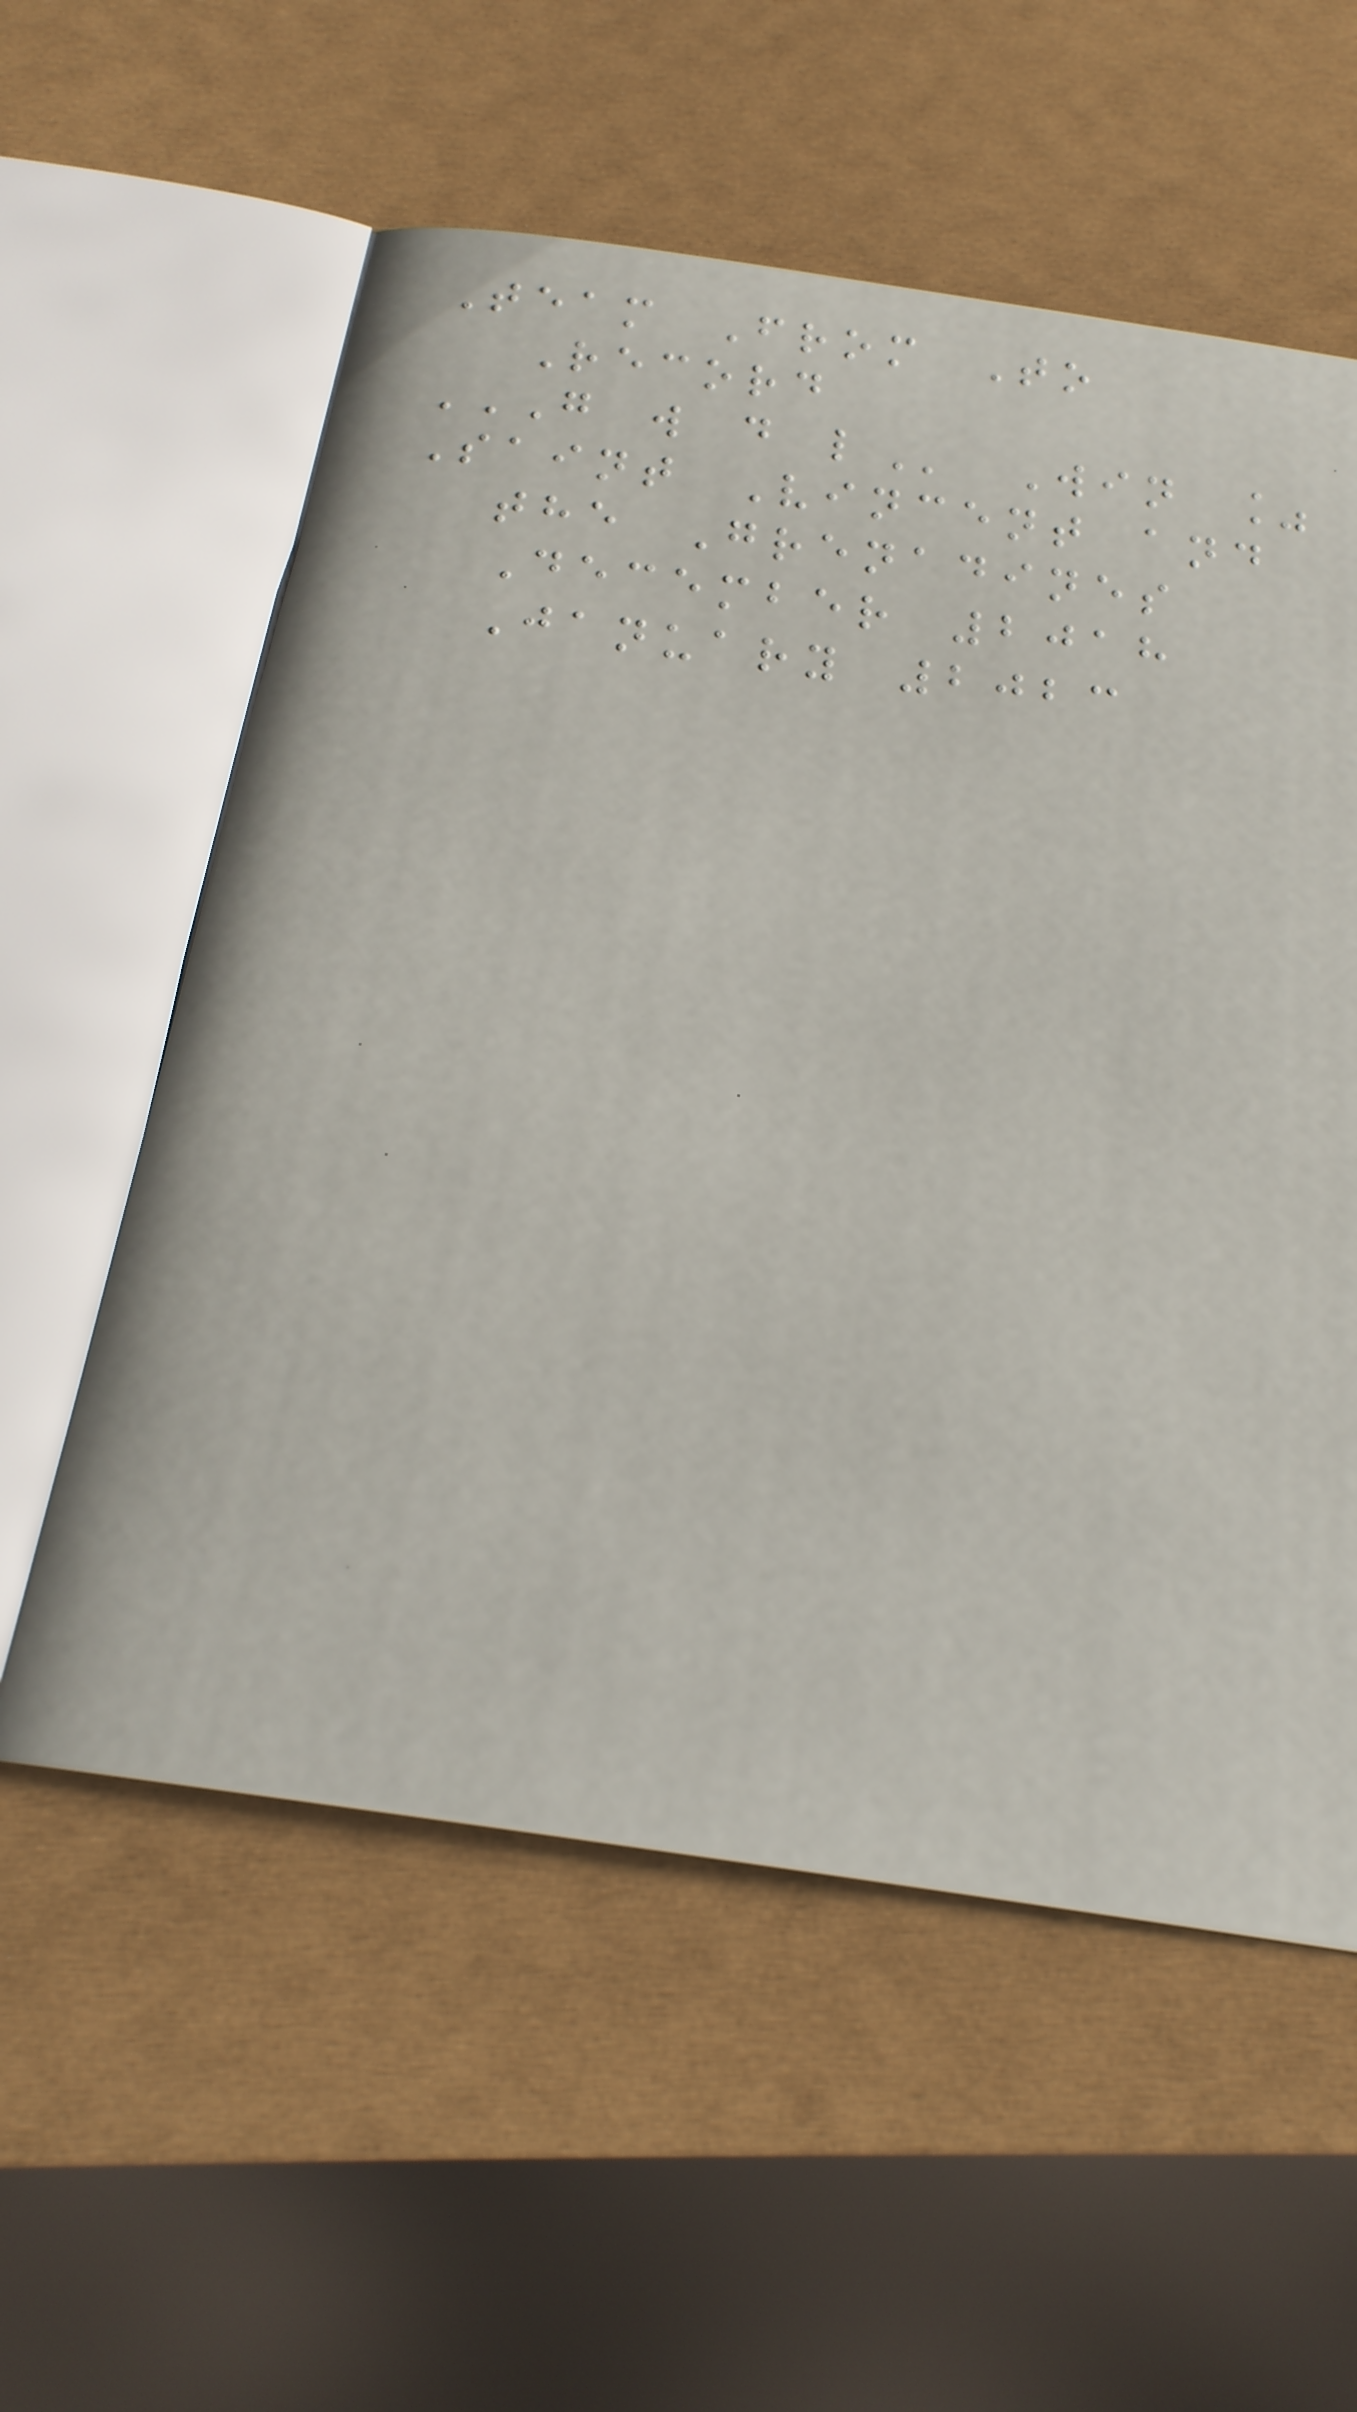Team From To
Record
G W D L Win %
Saint Vincent and
the Grenadines
December 2018
January 2023
